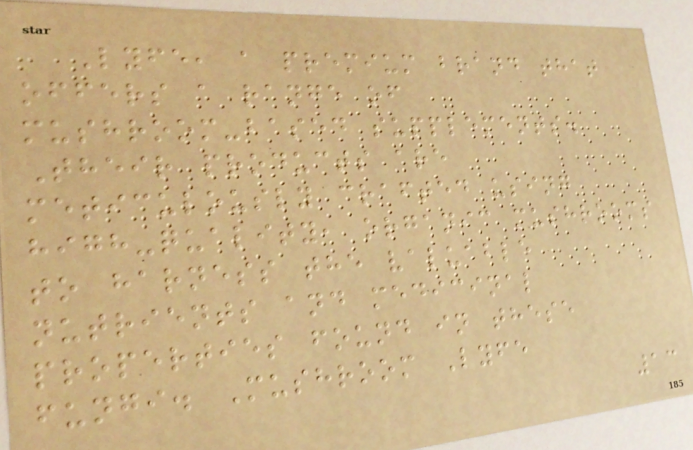Lyfe, a premium brand that
offers a range of
mushroom-based supplements.
Their products are
meticulously crafted using
high-quality, organic mushrooms
to harness the valuable
nutrients and medicinal
properties found in these
fungi. Mushroom Lyfe
13
